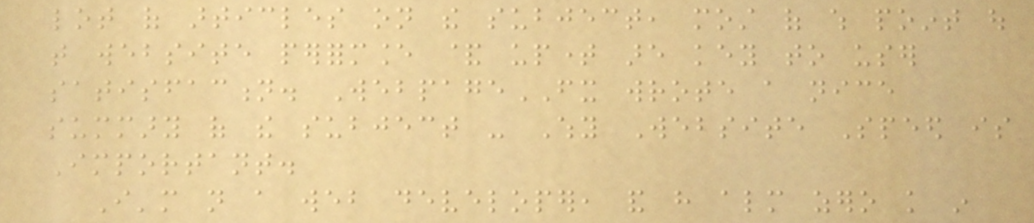lot of articles on the subject, most of which point out
that website performance & uptime are key to user
satisfaction. WebpageFX wrote a nice
summary of the subject - Why Website Speed is
Important.
I'm not a web developer, and have almost zero knowledge in
